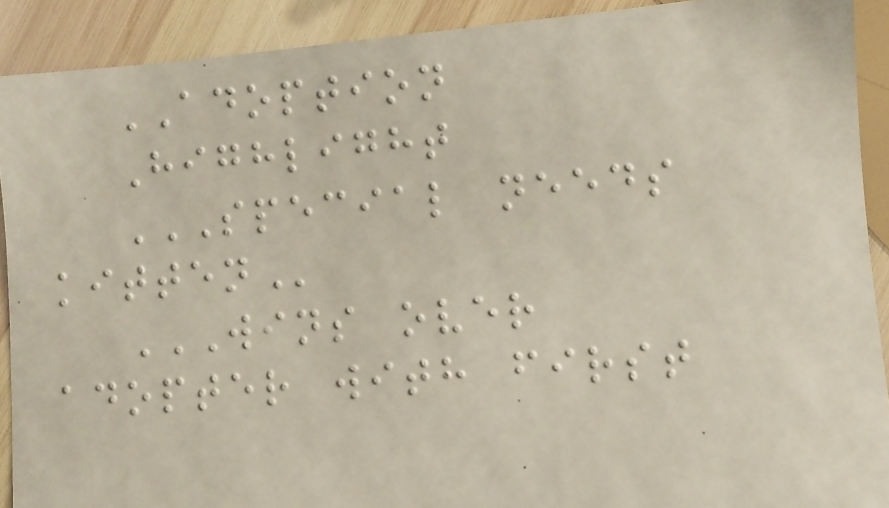ADOPTION
Highlight
SPECIAL NEEDS
KITTEN
WINS OVER
ADOPTER WITH FIRST
